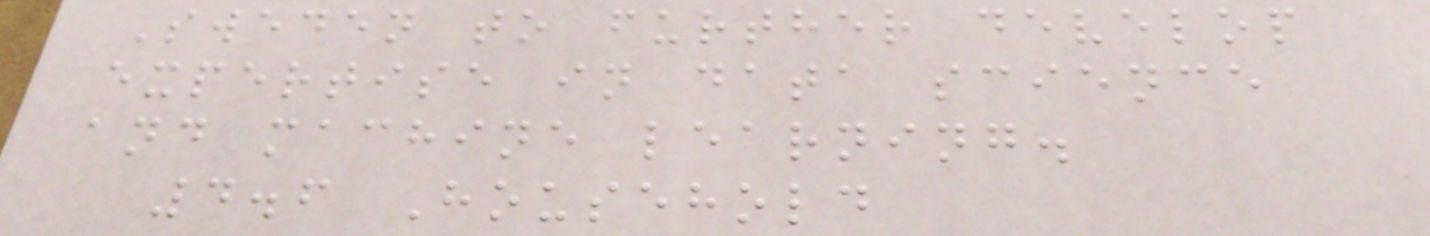Sweden to further develop
expertise in data science
and machine learning.
4.6 Household
